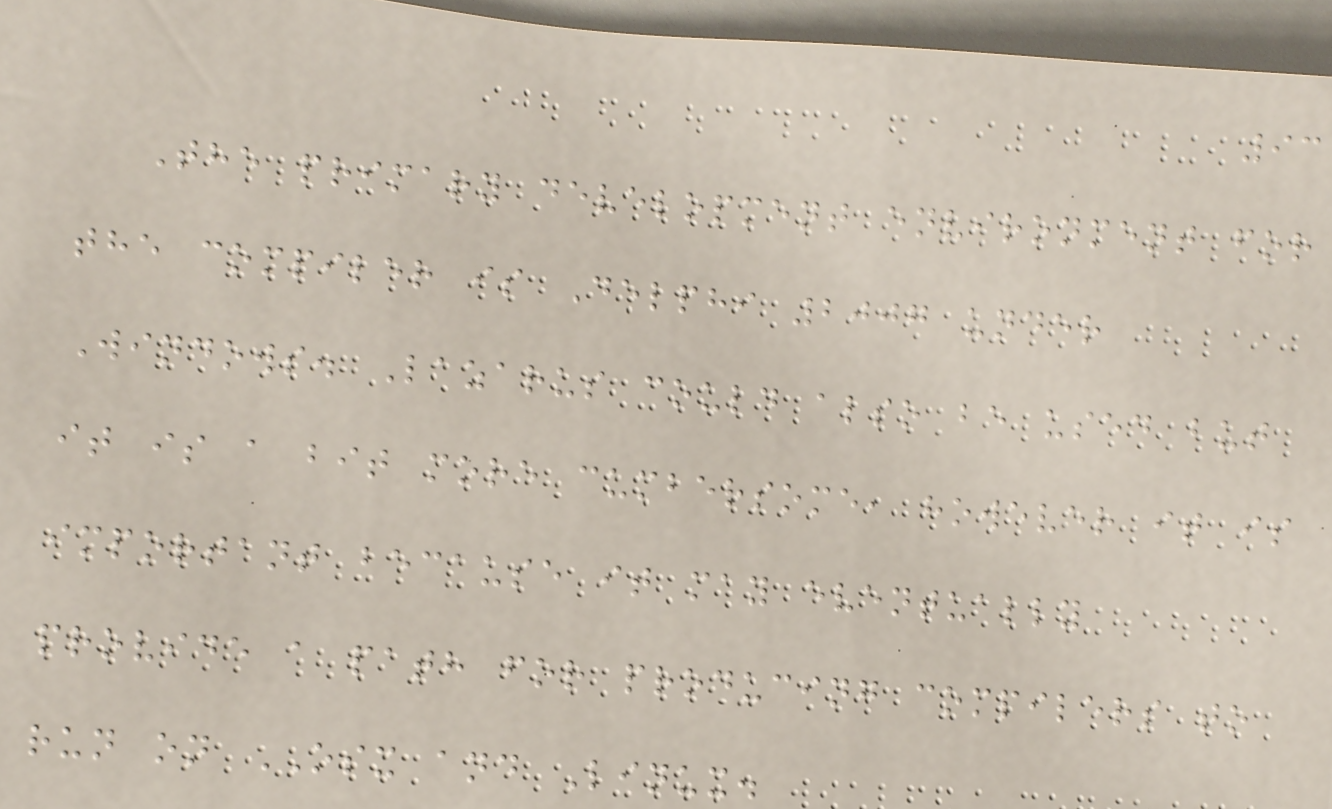93
The primary development environment for
the compiler is Delphi 2007 under
Windows. Lazarus could also be used but
it is a bit more cumbersome, however it is
important because it may eventually
provide a path for producing compilers to
run on OSX and Linux.
